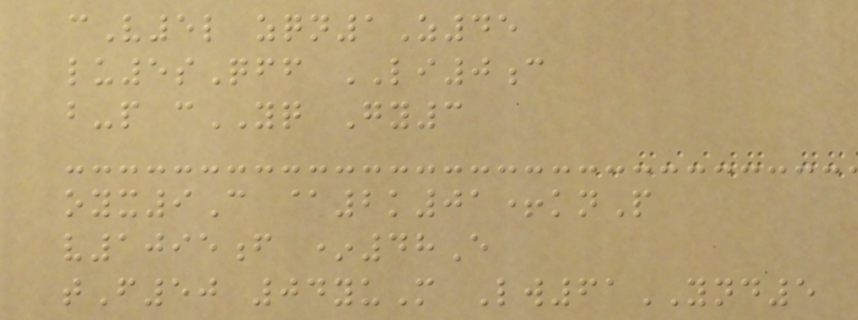cV5l zqn1Z45
lu5sQff LI0c
b-p cYQ Gy3
oyx9C @2k01+knP
v1095f *48E
tF50 04yuM Lw61YND5
